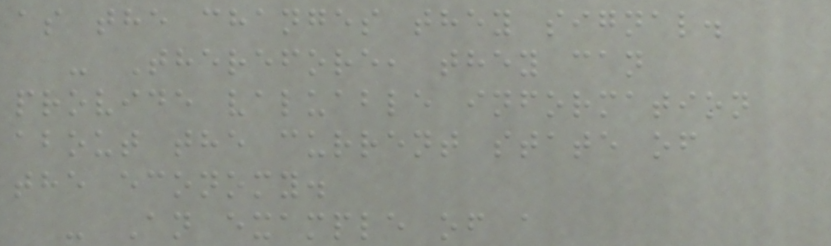as the changes they signal.
- Therefore, they can
provide valuable information
about the current state of
the economy.
- An example of a
